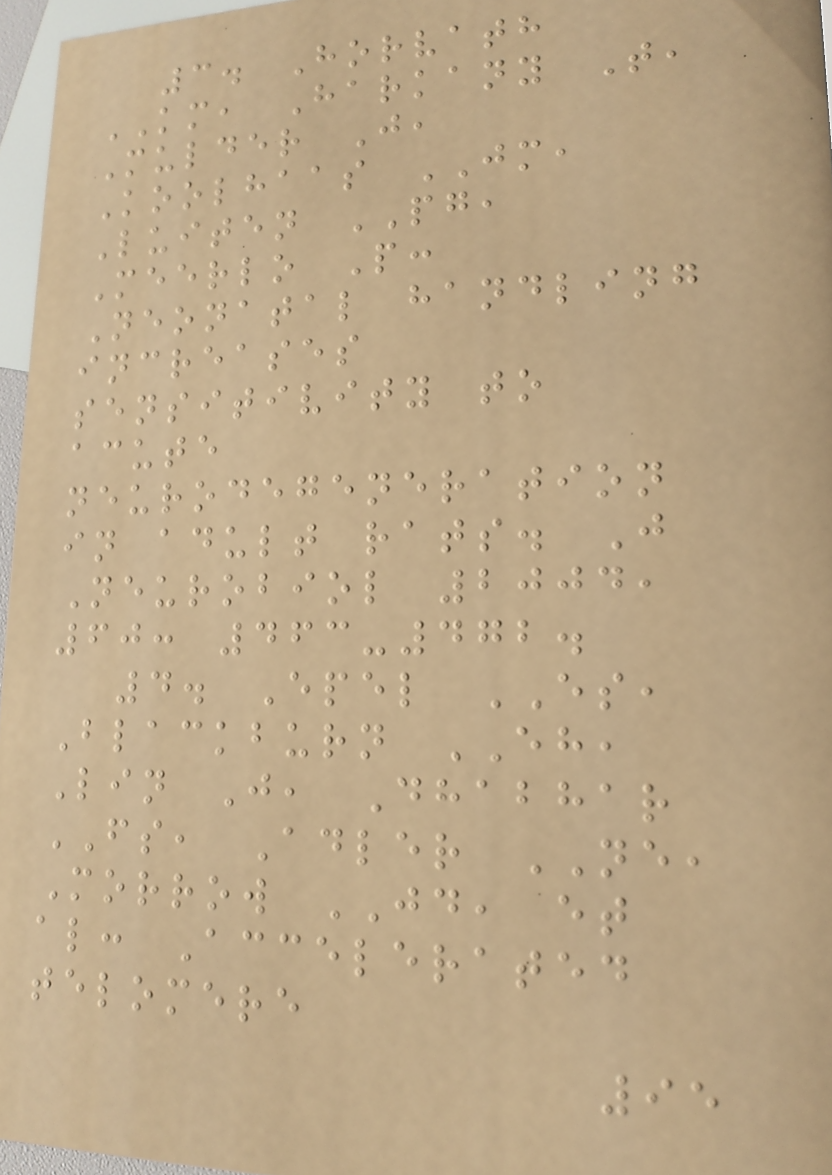3. Horvath
KM, Harkany T,
Mulder J,
Koolhaas JM,
Luiten PG,
Meerlo P:
Neonatal handling
increases
sensitivity to
acute
neurodegeneration
in adult rats. J
Neurobiol 2004,
60: 463-472.
4. Epel ES,
Blackburn EH,
Lin J, Dhabhar
FS, Adler NE,
Morrow JD, et
al: Accelerated
telomere
95
